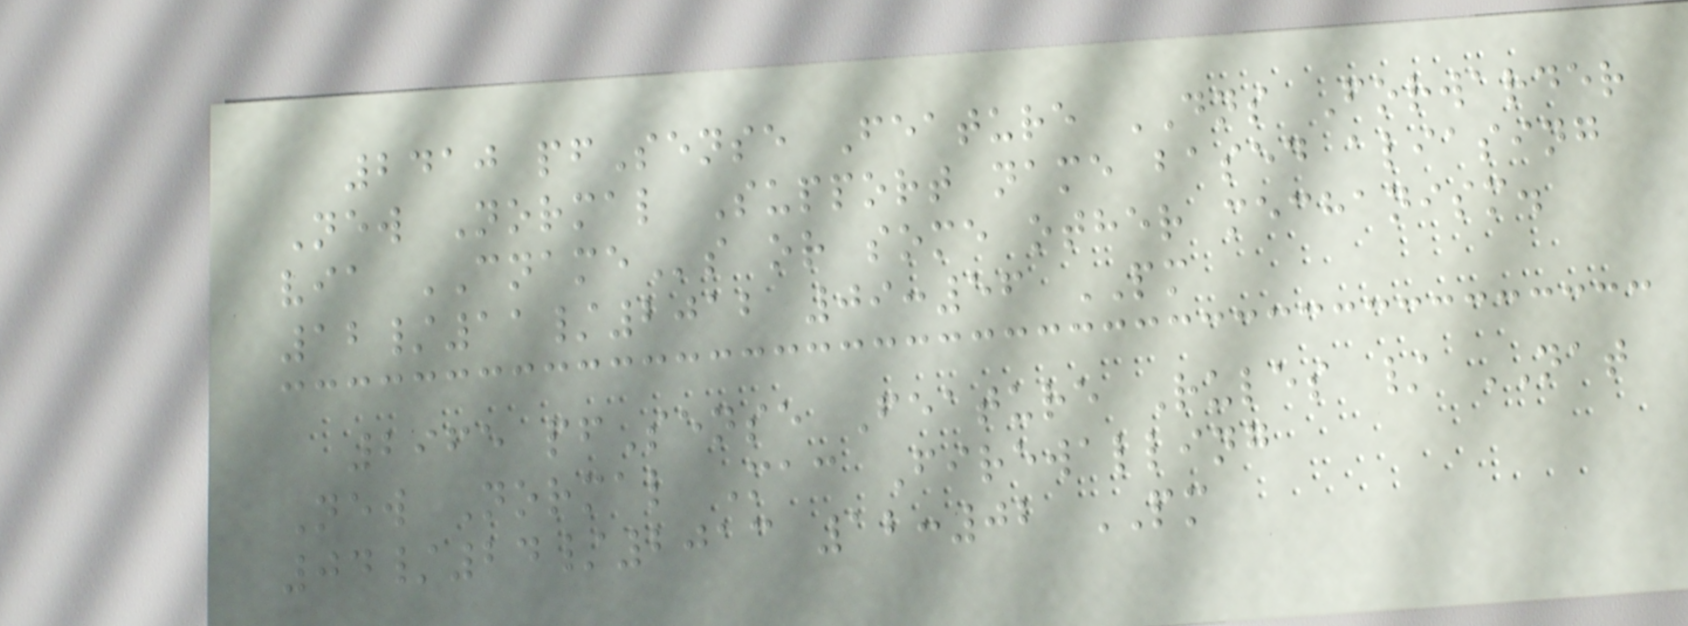2410 pfSense Feature DNS Forwarder
New Normal Support name based aliasing
via CNAMEs or some other mechanism.
12/11/2012 09:56 PM
2965 pfSense Feature Rules / NAT
New Normal Mac Firewalling
04/24/2013 12:02 PM
